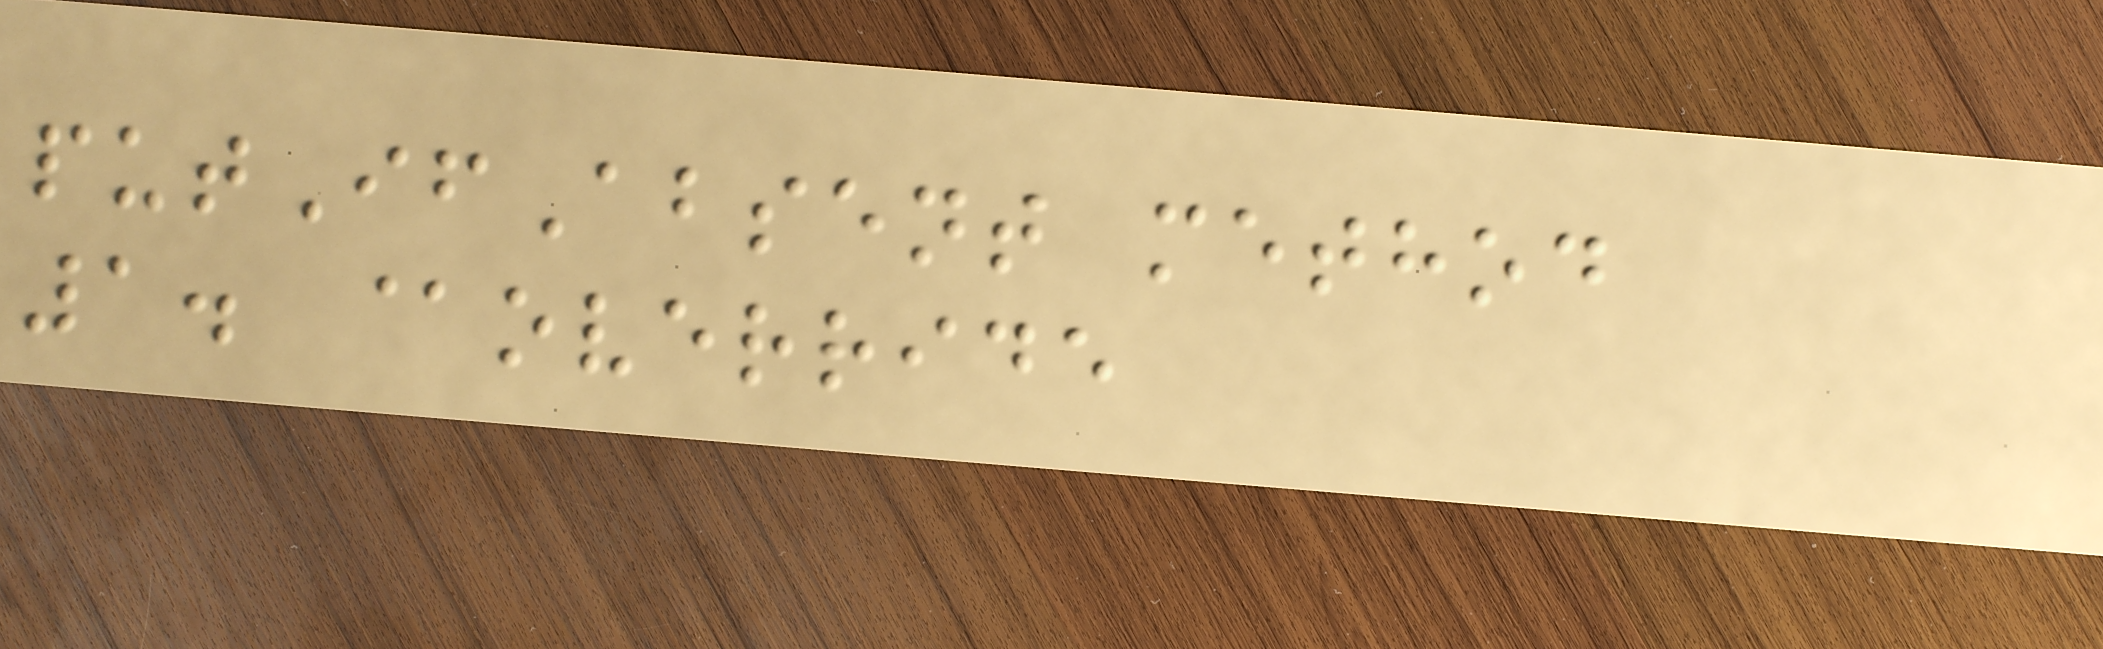putIfAbsent method
1. @override
